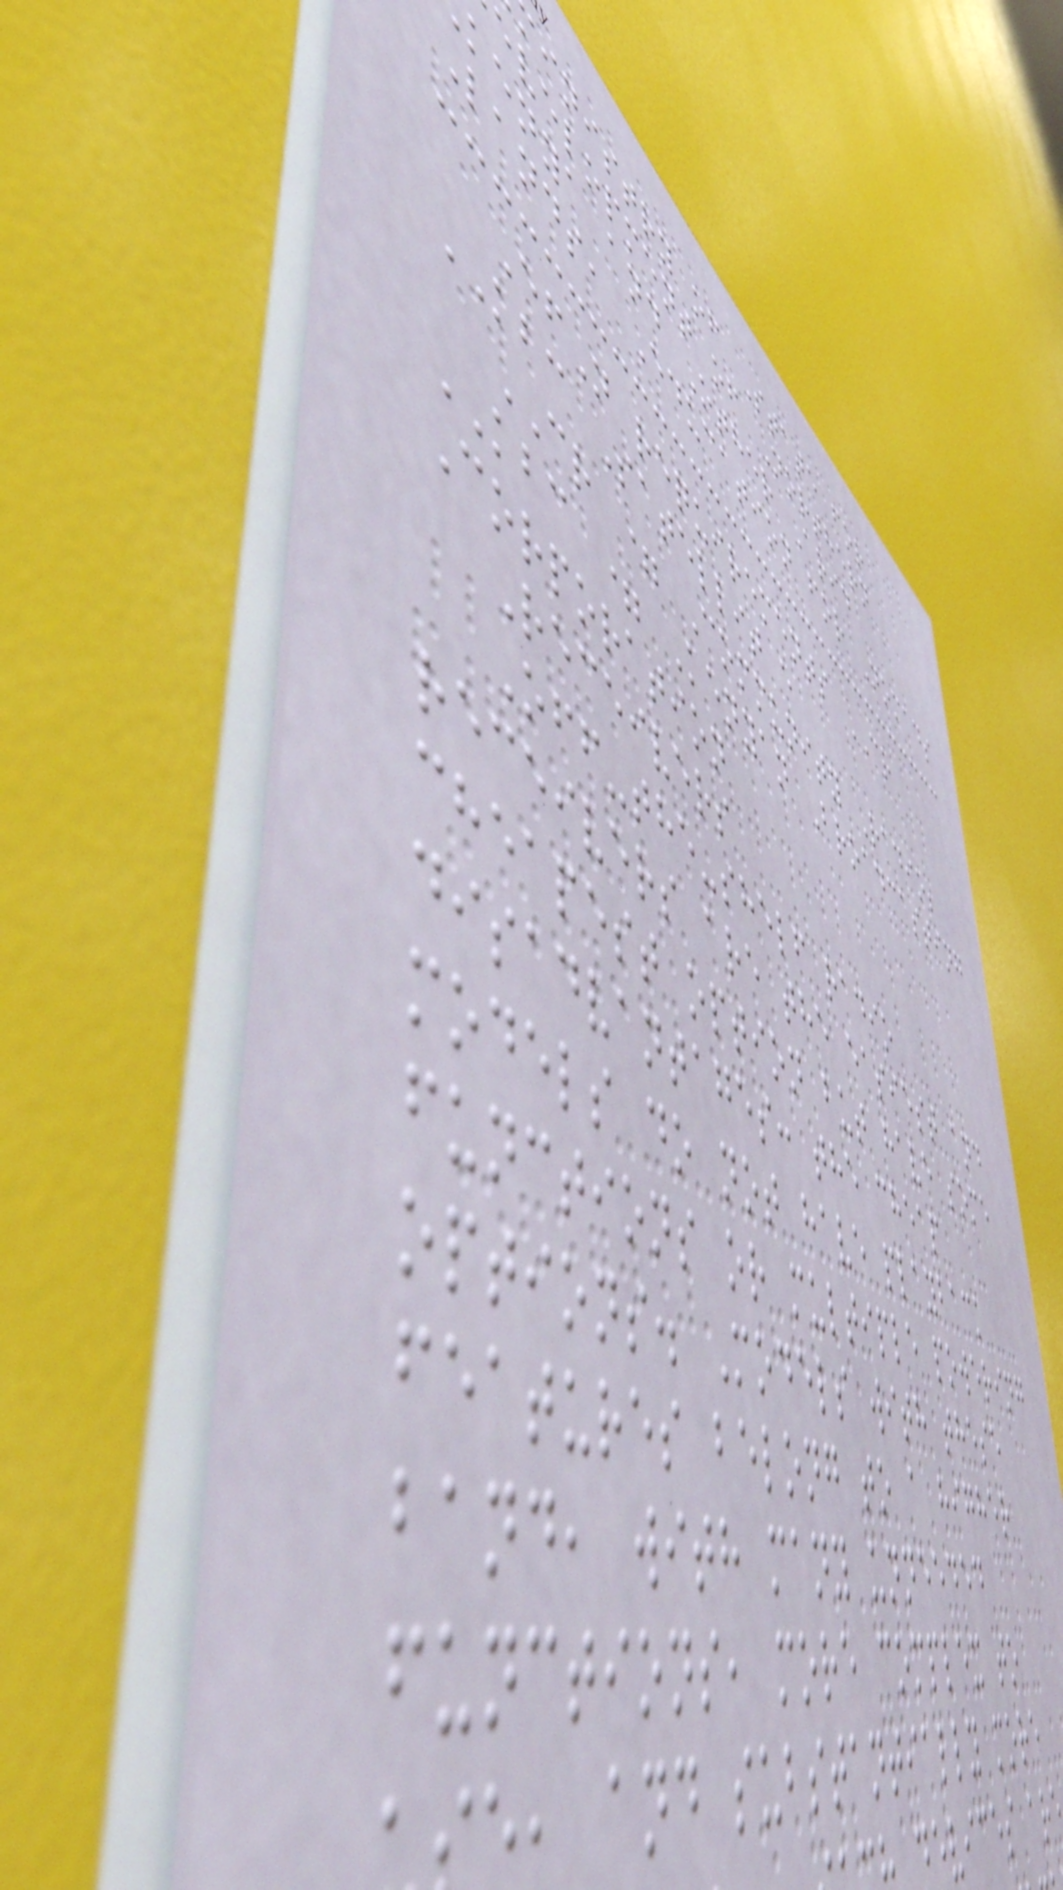inistry of State for
evelopment of Northern
kenya and Other Arid
Lands, Education for Nomads
EfN requirements CR
KBC Satellit e
CR = Community Radio;
KBC = Kenyan Broadcasting
Corporation
Receivers
Off-the-shelf radio
receivers are the easiest and
cheapest option but have some
disadvantages: the cheap
models do not have playback
functions or multiple powering
options. Models with these
features belong to a higher
band, with many unneeded
functions, more complex to
e, and substantially more
devices ar
